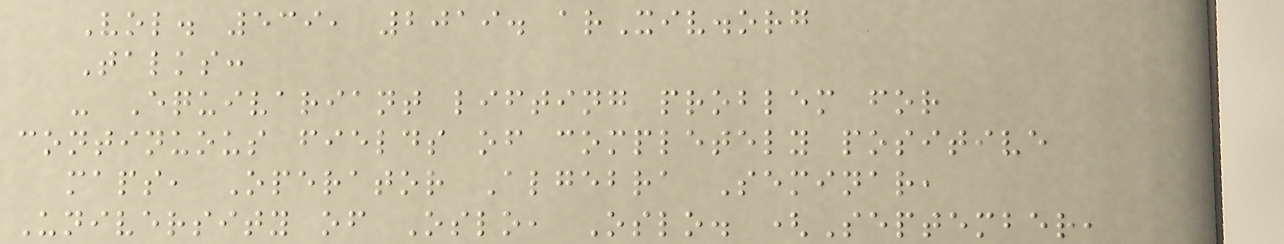Vol. 539, 2019. arXiv.org
Talks:
- Equivariant lifting problem for
continuous fields of completely positive
maps, Operator Algebra Seminar,
University of Oslo, Oslo. (September,
